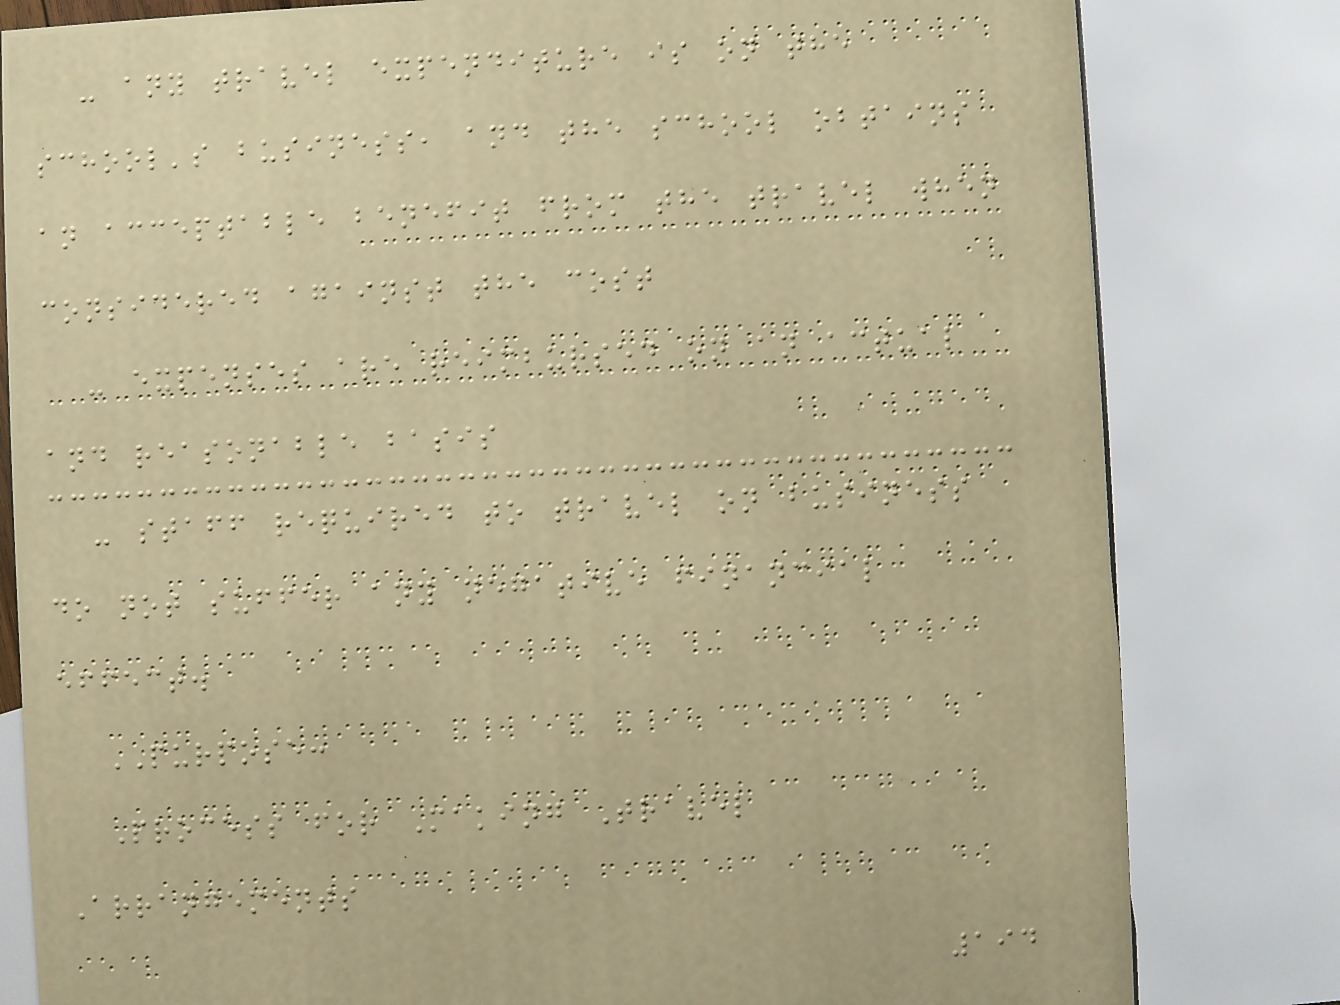- any travel expenditure is on the
school's business, and the school obtains
an acceptable benefit from the travel when
considered against the cost
- expenses are reimbursed on an actual
and reasonable basis
- staff required to travel on business
do not suffer any negative financial
effect.
PURPOSE:
Process for Making Travel
Arrangements
194
